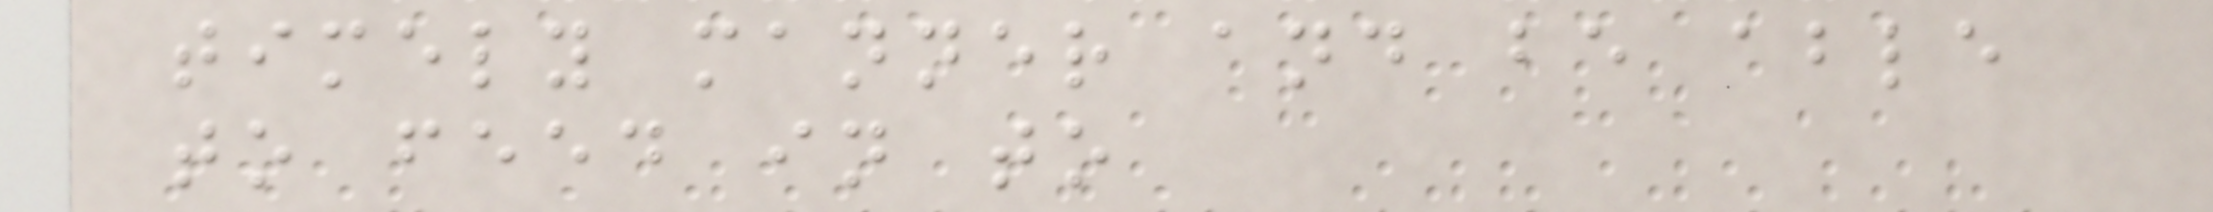timely manner and be able
to feed in to
